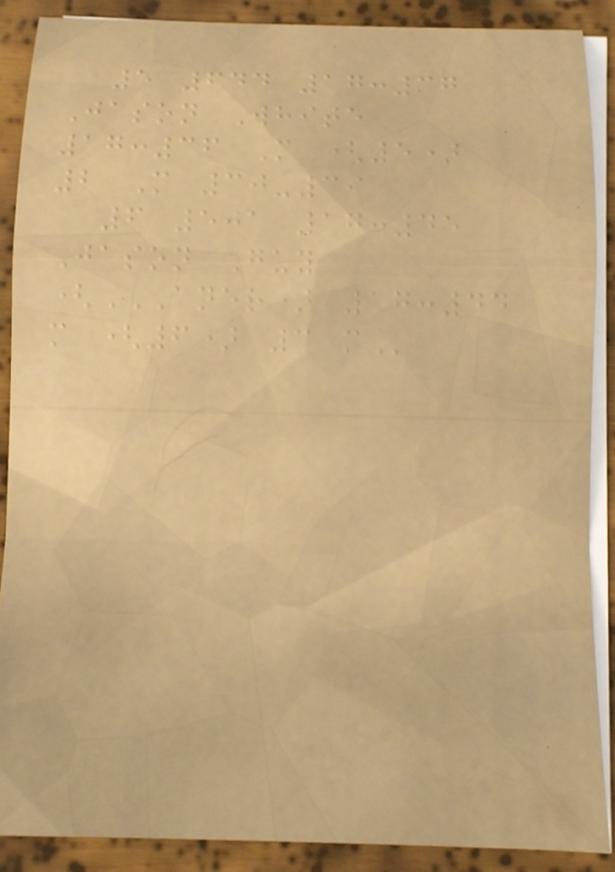5 644 17:37
Jason White
17:36 M (5)
2 M 30-39
6 501 17:45
Jason Guy
(ANER) 17:44
M (6) 3 M
